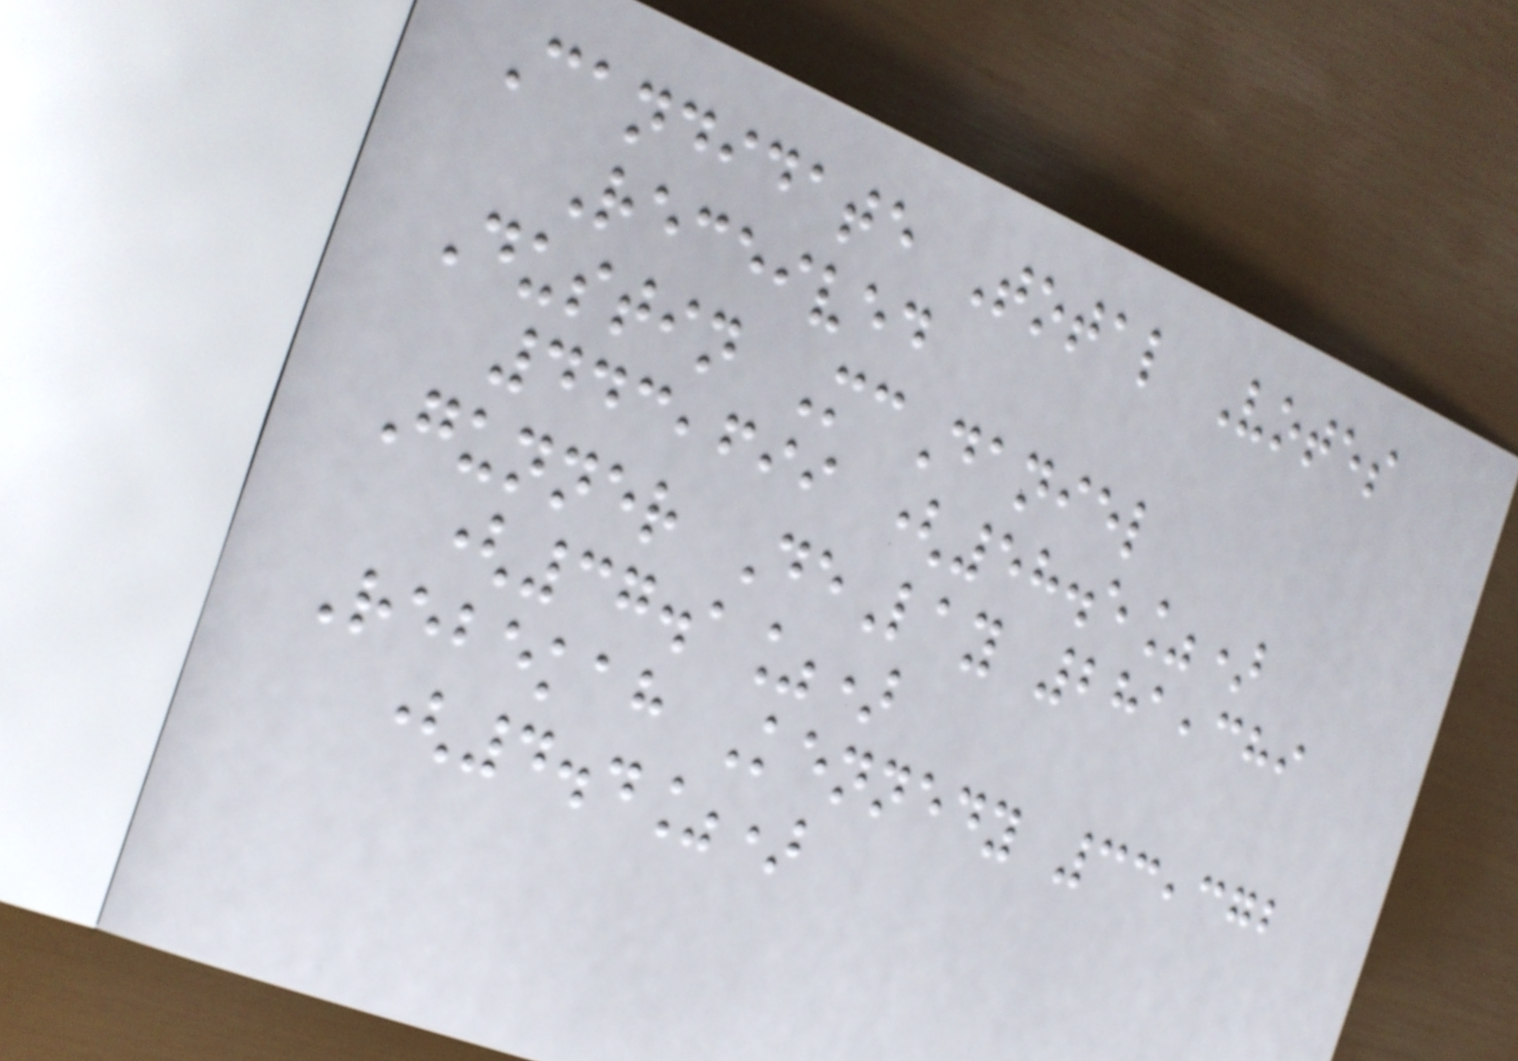Candidate Total Votes
Received
Dustin McDaniel
443,699 (58.5%)
Gunner DeLay 281,389
(37.1%)
Rebekah Kennedy 33,372
(4.4%)
